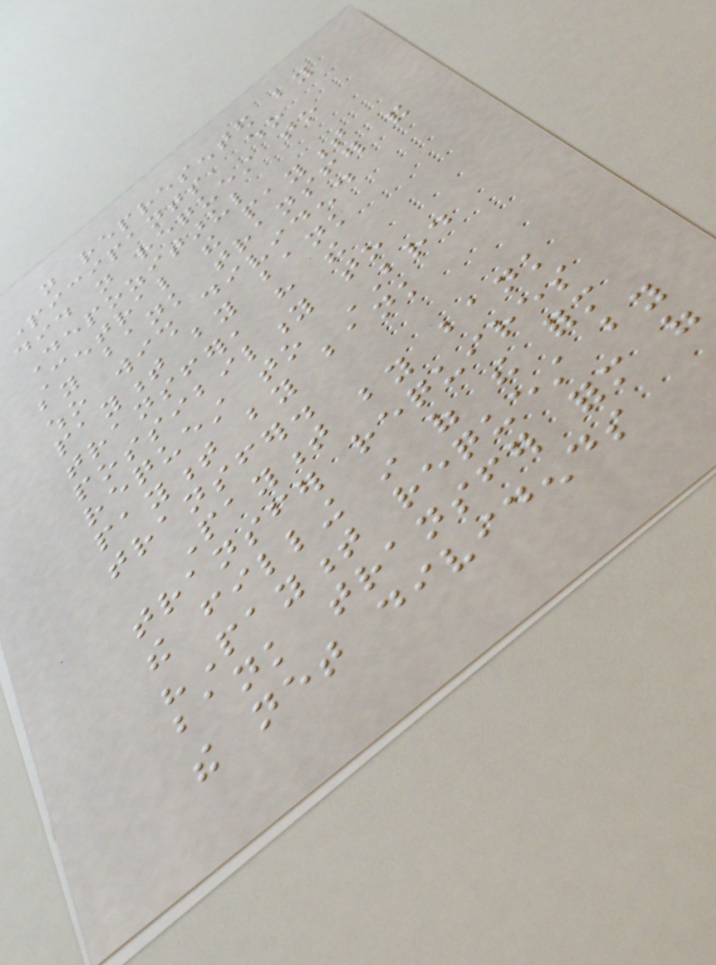not represented by
participants, who
did not request to
Depozitarul
Central the payment
by bank transfer and
who wish dividend
payment by bank
transfer, have the
possibility to
request to BRD
payment by bank
transfer.
Payment by bank
transfer requires
the filling in of the form
"Payment request by
bank transfer form of
the net dividends
